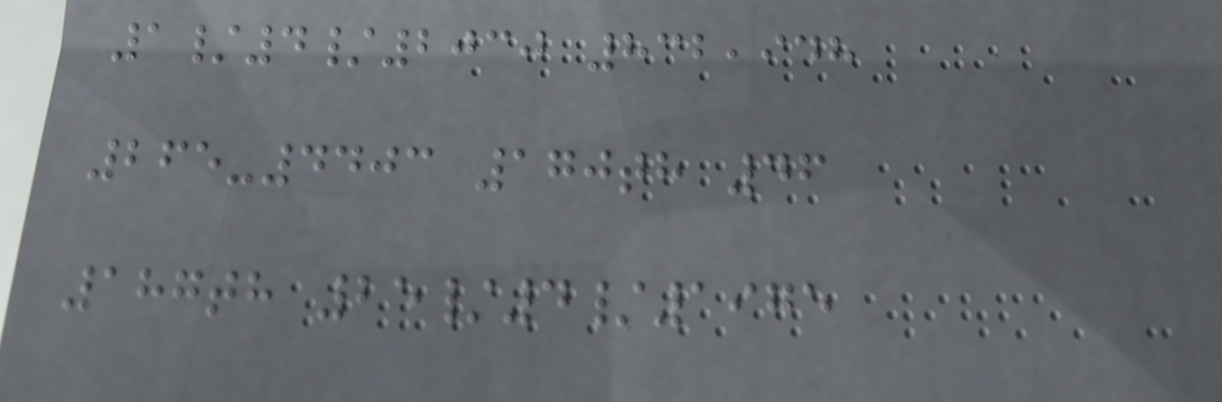1/4/2030 832,948
265-4403 170th 46
187th 25/4/1975
